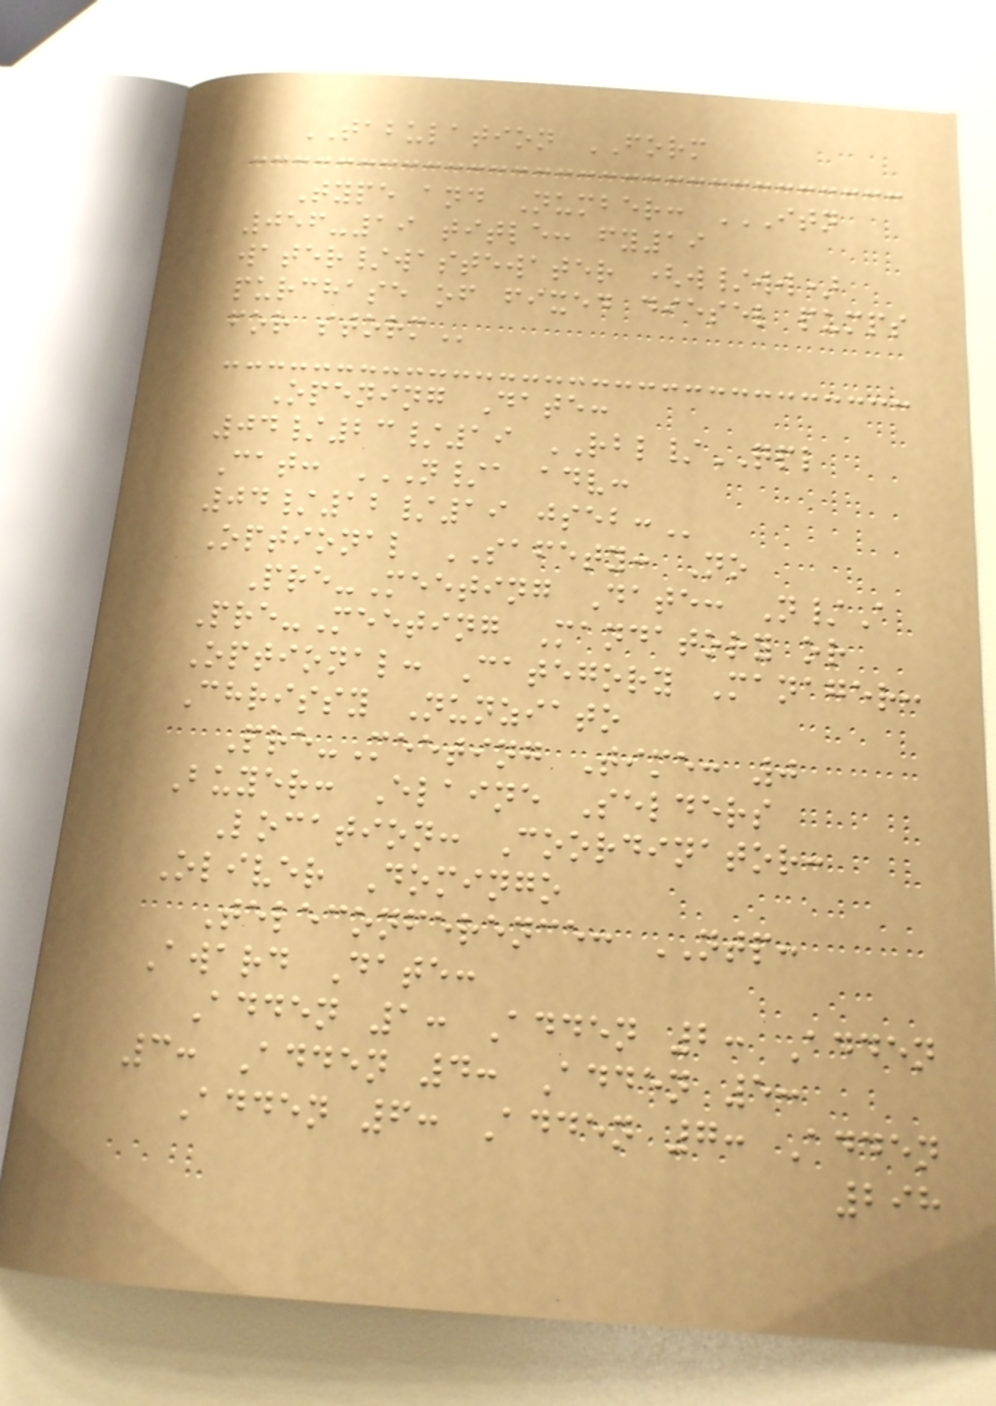TABULATION FORM
Type and Number: ITN
056-19 TITLE: FY19
WATER/WASTEWATER (W/WW)
PURCHASE OF FIXED DIESEL PUMPS
FOR STORM
Opening Date:
04/23/19 RBL/QPL
Cat: N/A ADV:
04/12/19 JSEB:
Optional SAFETY: No
Pre-Meeting Date: N/A
Pre-Meeting Mandatory or
Optional: Category Manager:
Chrissy Nunziato
Pre-Meeting Time: 0
Buyer: Elaine Selders
Location: Coordinator:
Oliver Domingo
Teleconference: NTP:
Award Date:
Adden 1: Adden 2: Adden
3: Adden 4: Adden 5:
Adden 6: Adden 7: Adden
298
